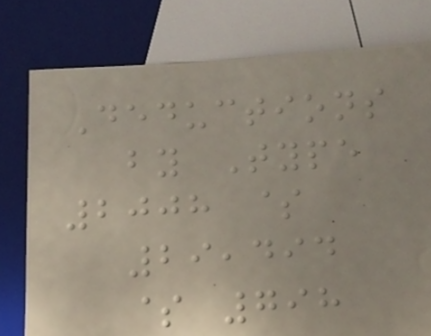Deductions
by Type
2008 $
29,494
$ 798
